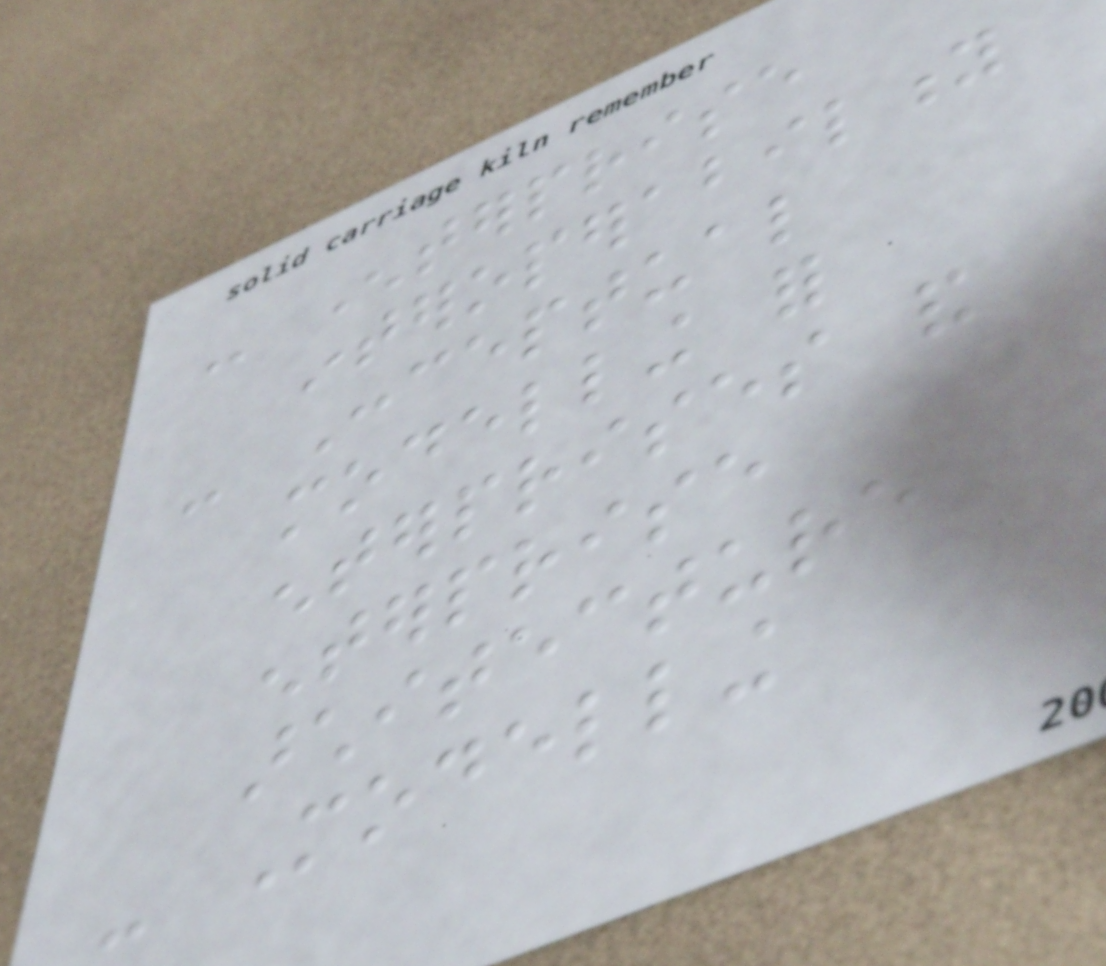- Enterprise
interoperability
- Conceptual
modelling for
enterprises and
enterprise
architecture
- Modelling
